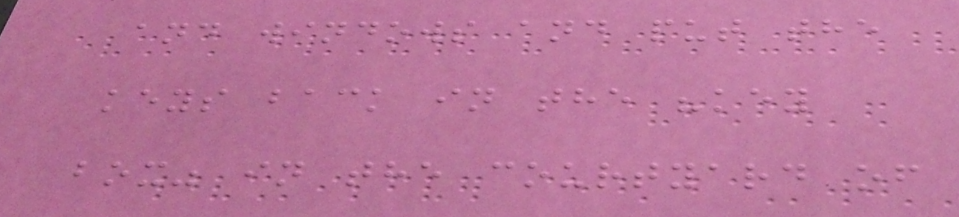and windows and put the
keys back in the "key
box" in the courtyard of
